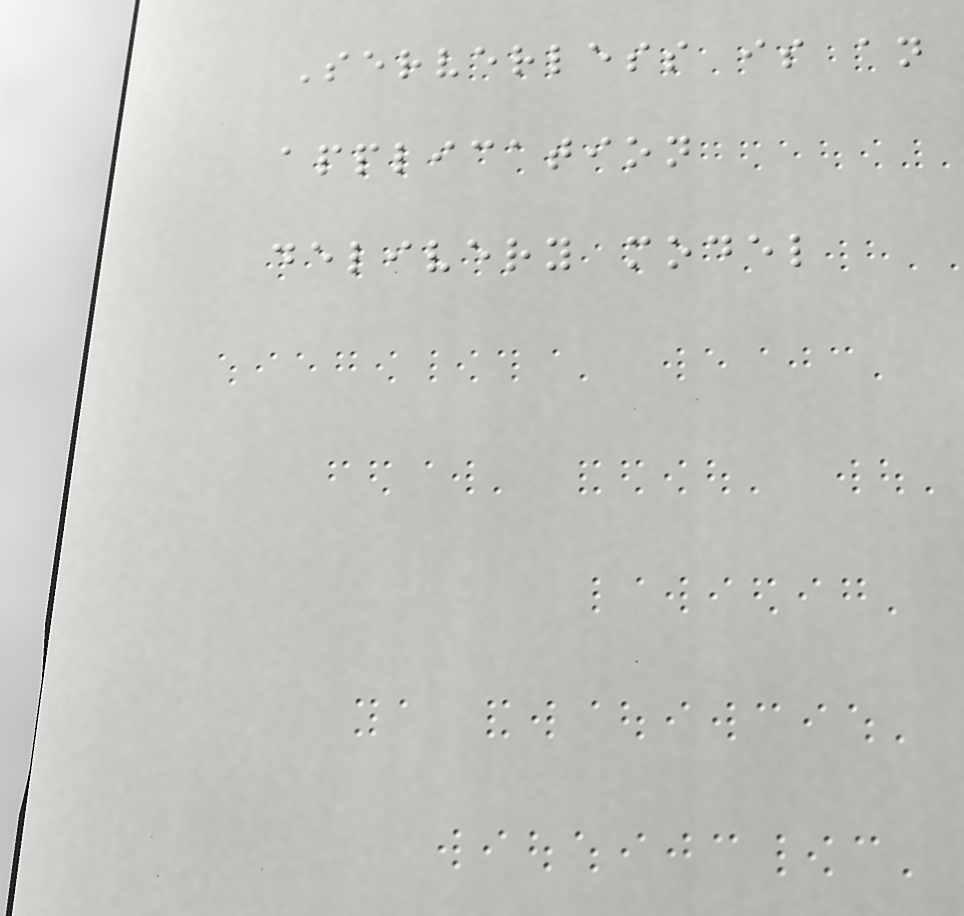Serverless is an
application
delivery model
